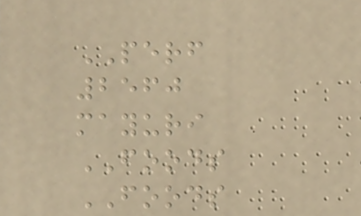PERF
2560
mayuri
FOODS
FOODS
